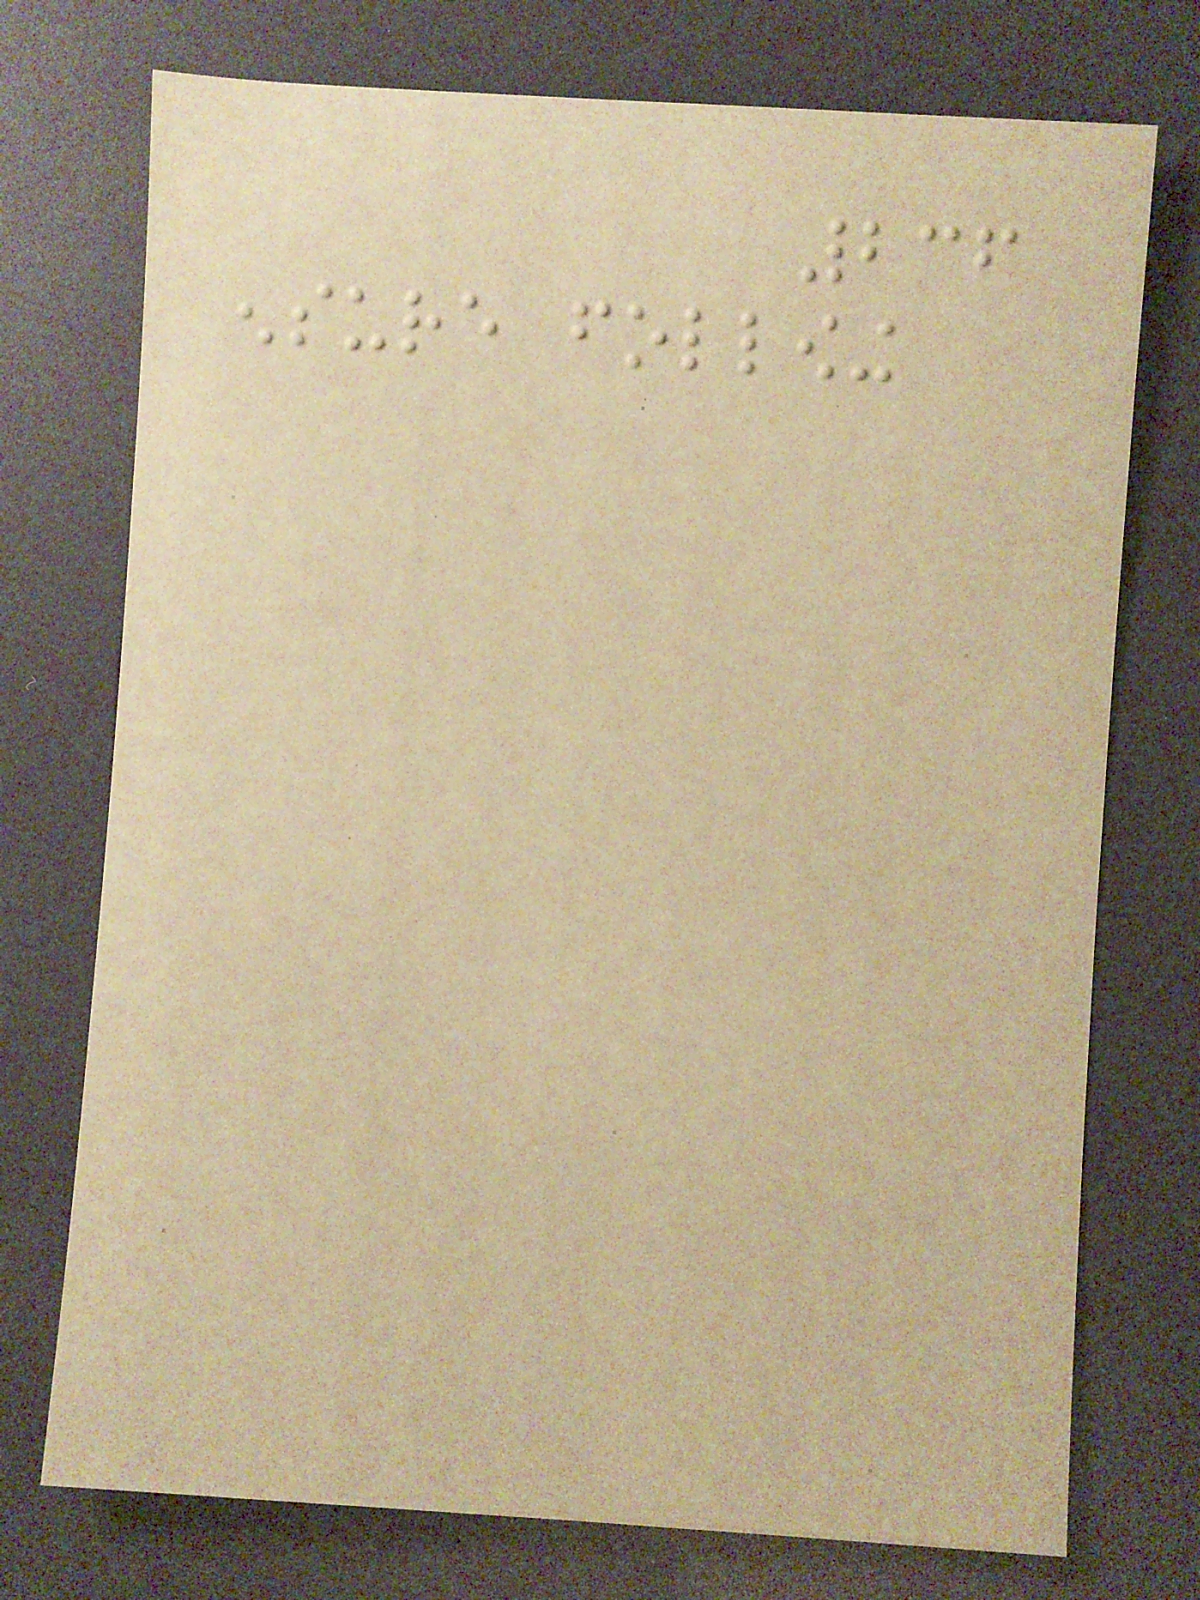236
ensure following
